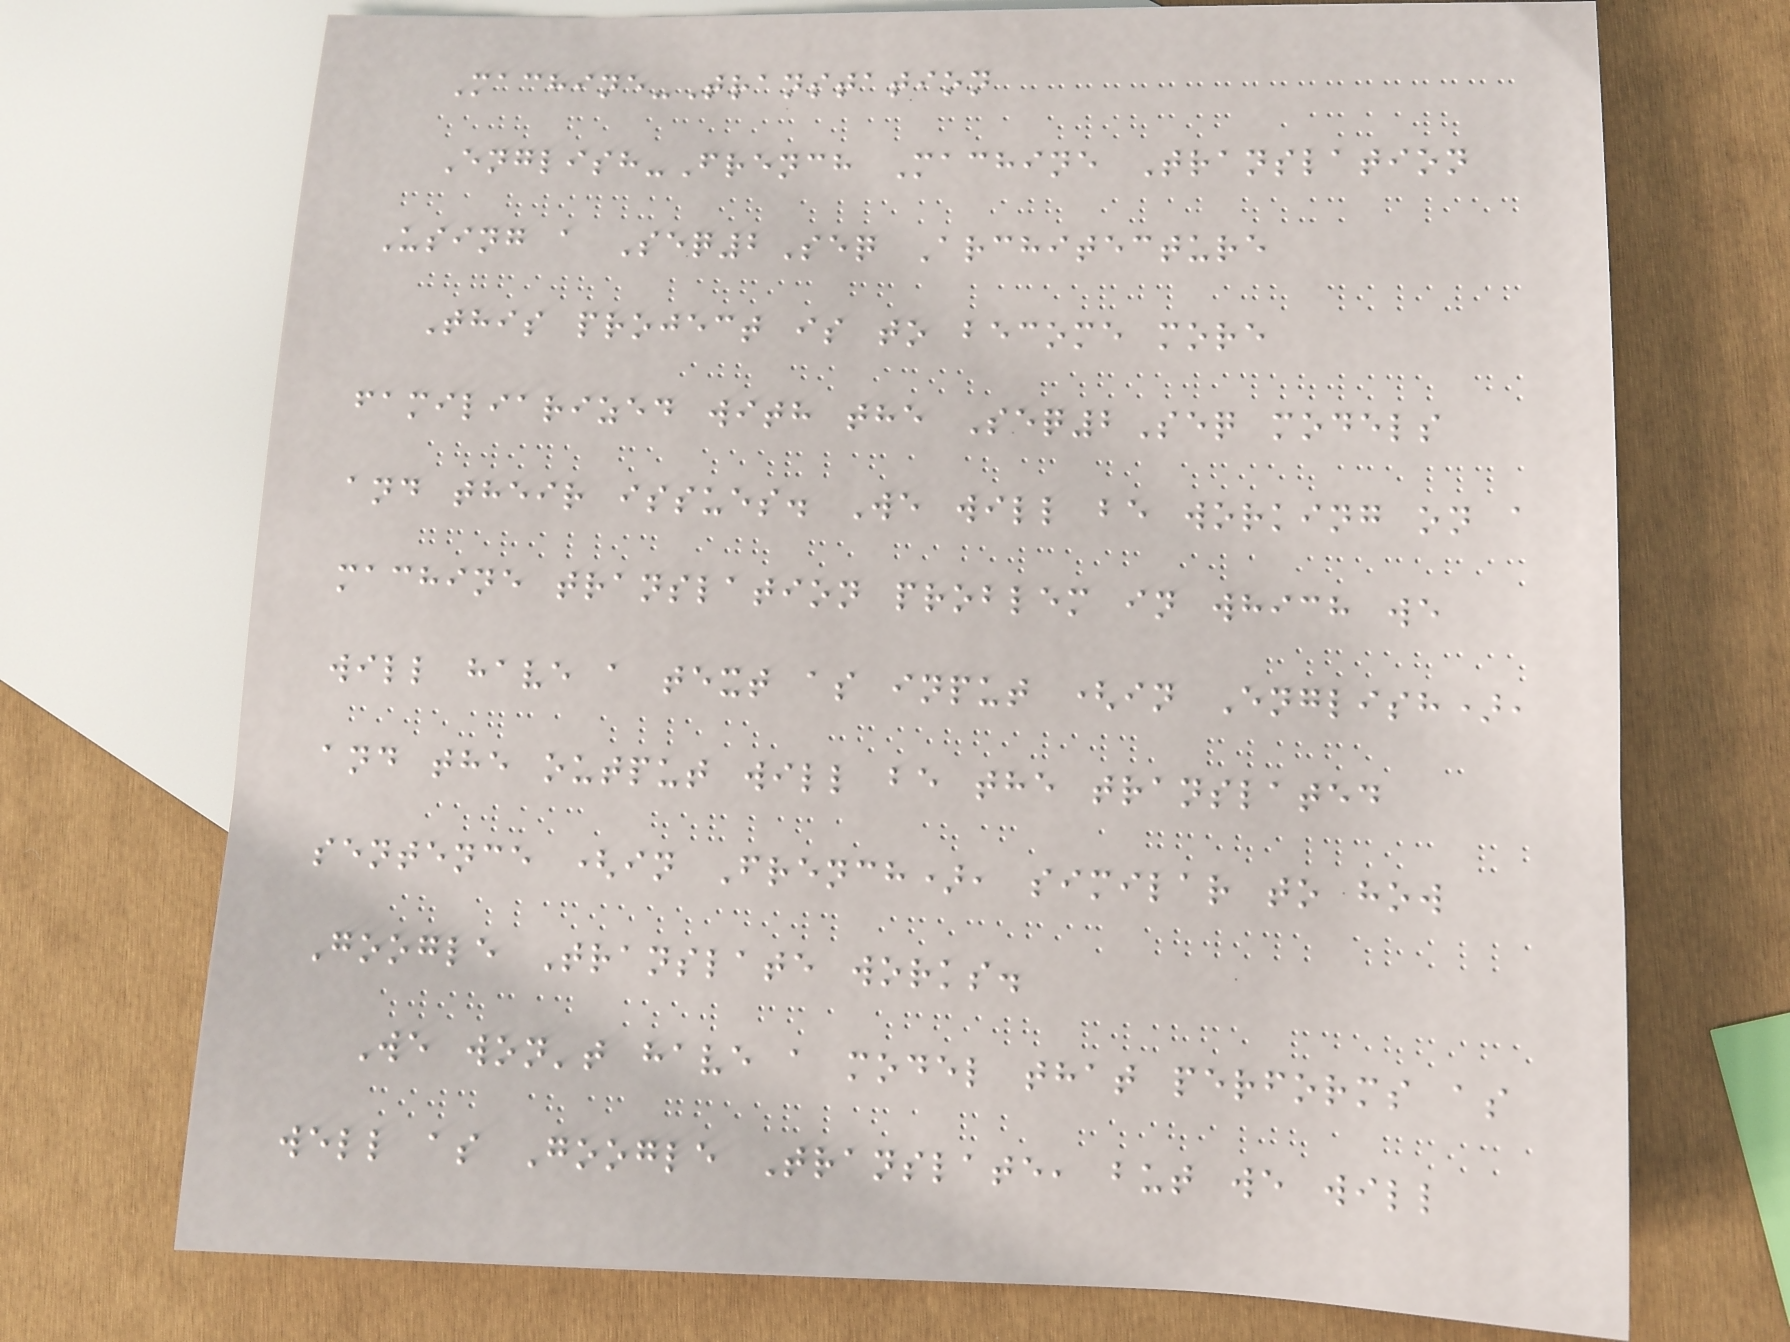Machine-Transtation
English-French Machine Translation
Using a Seq2Seq Architecture
This project is to become more
familiarized with the Seq2Seq models
and their issues. We will be working on a
machine translation problem in which we
will have a text as input (in English),
and the output will be the translated
sentence (in French), similar to how
Google Translate works.
We won't have a model that performs as
well as Google Translate, but we will
